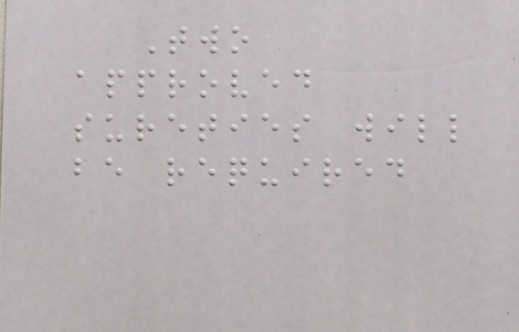Two
approved
sureties will
be required
